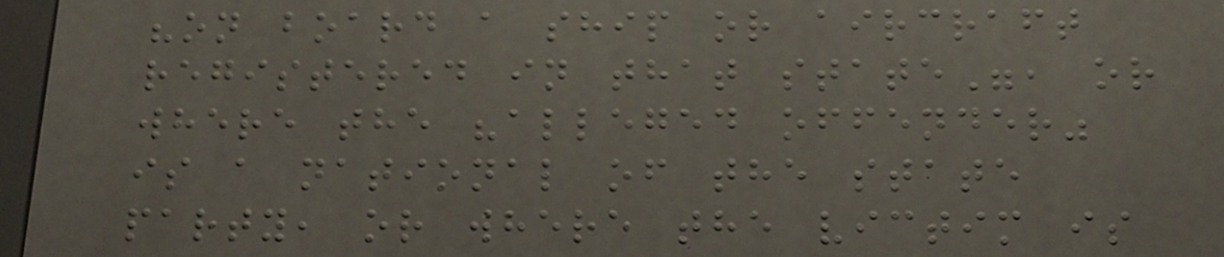"on board a ship or aircraft
registered in that state", or
where the "alleged offender"
is a national of the state
party, or where the victim is
